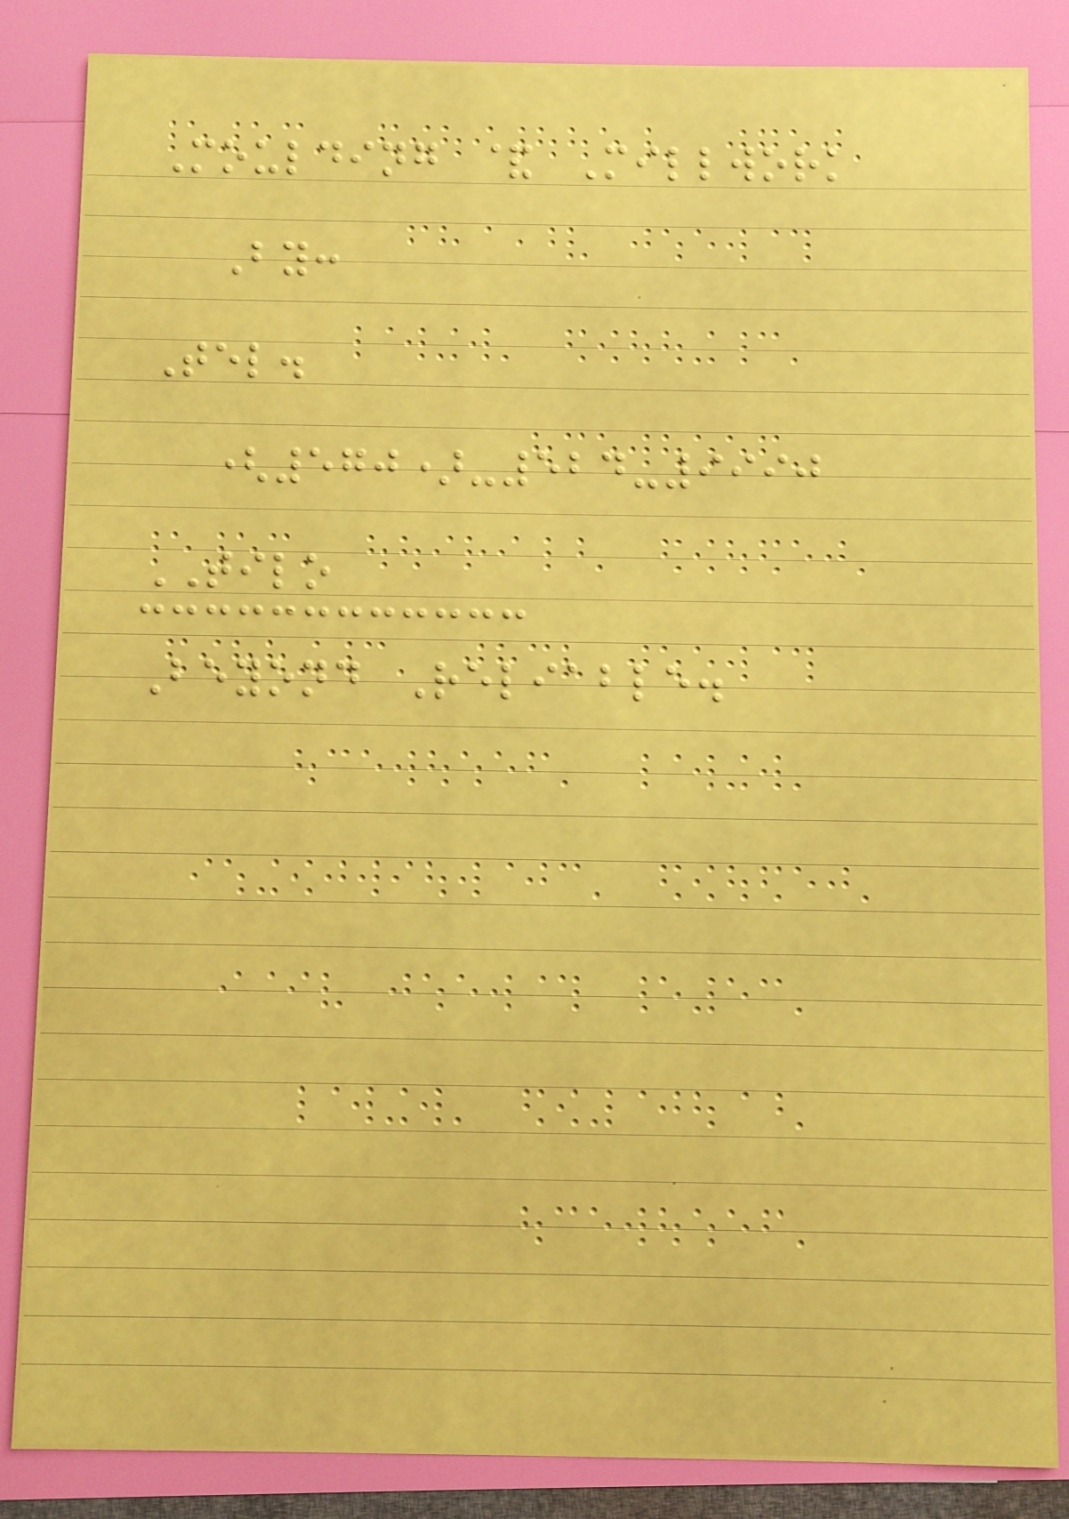Moulding & Millwork
By:
Tel.
(570)-524-9990
TILO
Beyond Reliable.
